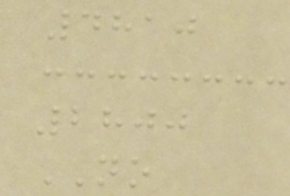4810
2800
NO
